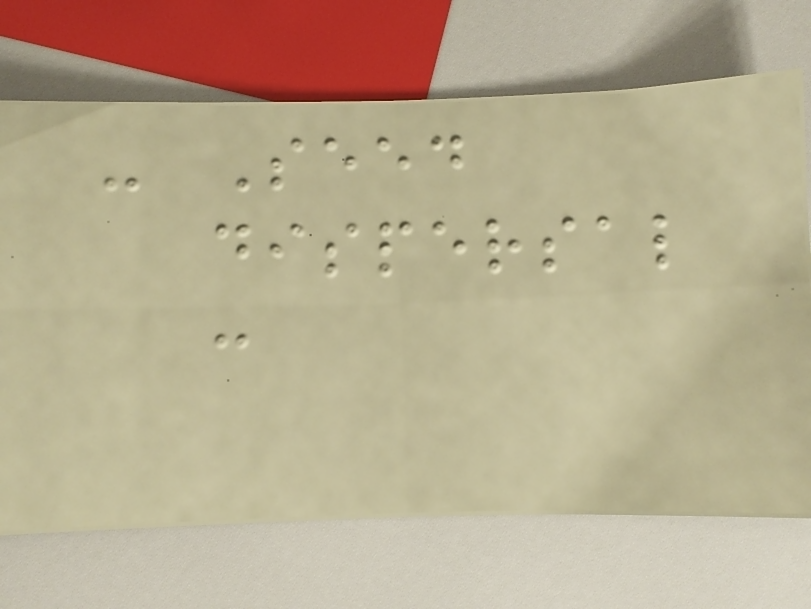- Seed
dispersal
:
